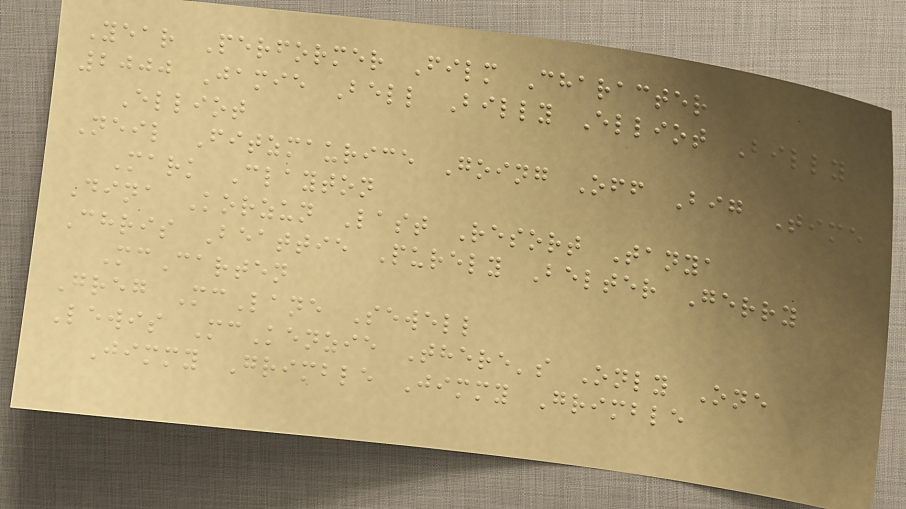Year Performer Film Character
2000 Jamie Bell Billy Elliot Billy
Elliot
Neil Fitzmaurice Going Off Big Time
Mark Clayton
Dina Korzun Last Resort Tanya
Chris Beattie Purely Belter Gerry
McCarten
Greg McLane Sewell
Lewis McKenzie There's Only One
Jimmy Grimble Jimmy Grimble
